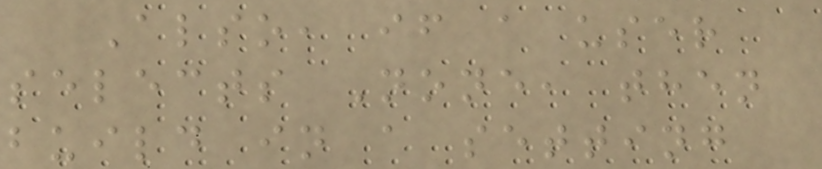Also, if a user
selects None, then
build in a setting
